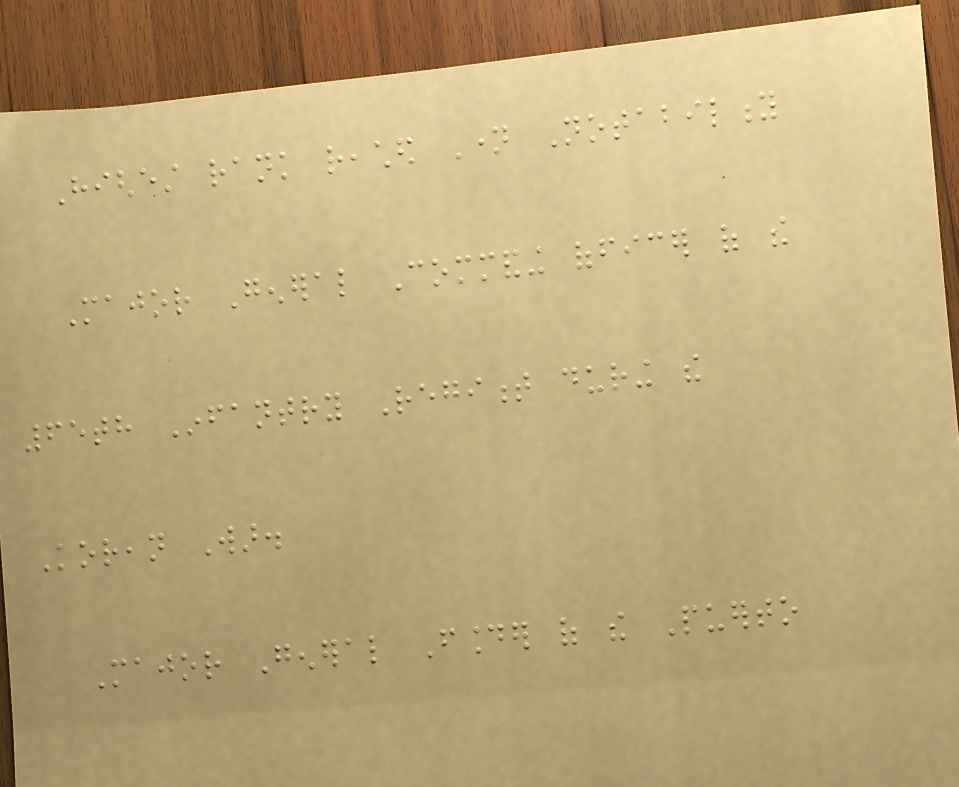Highest rank reached Name Notability
Major General Commanding officer of the
65th Infantry Regiment during the
Korean War.
Major General Founder of the Puerto
